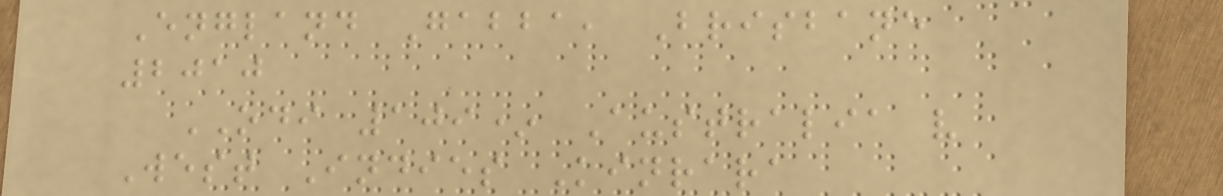England Gabba, Brisbane
2010
ODI 109* Australia v
West Indies Kinrara
